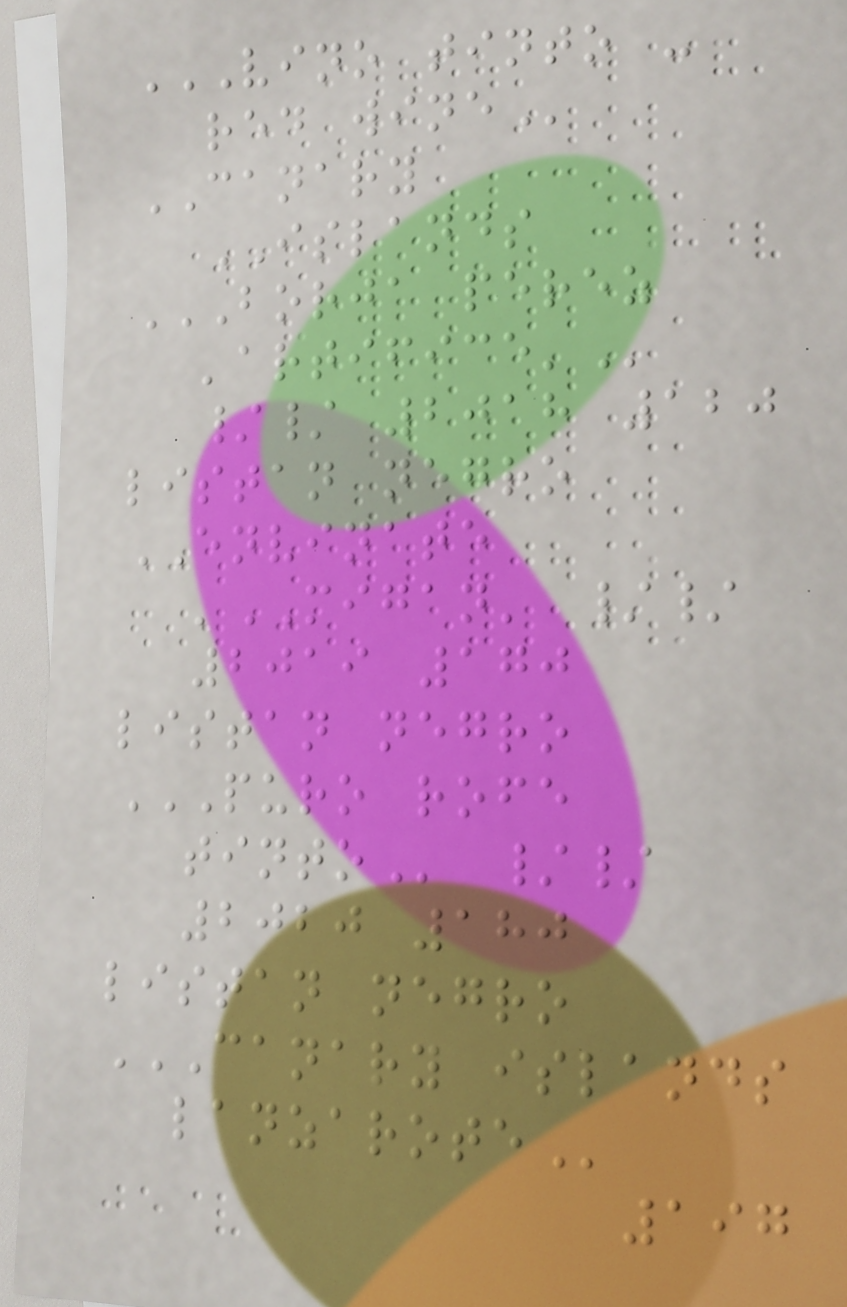VINO TINTO -
RED WINE
CANARY
ISLANDS
BORJA PEREZ
'ARTIFICE'
// 2018 120
listan negro
ENVINATE
'MIGAN' //
2019 170
listan negro
PURO ROFE
TINTO //
2020 180
listan negro
CANARY ISLANDS
LANZAROTE
197
